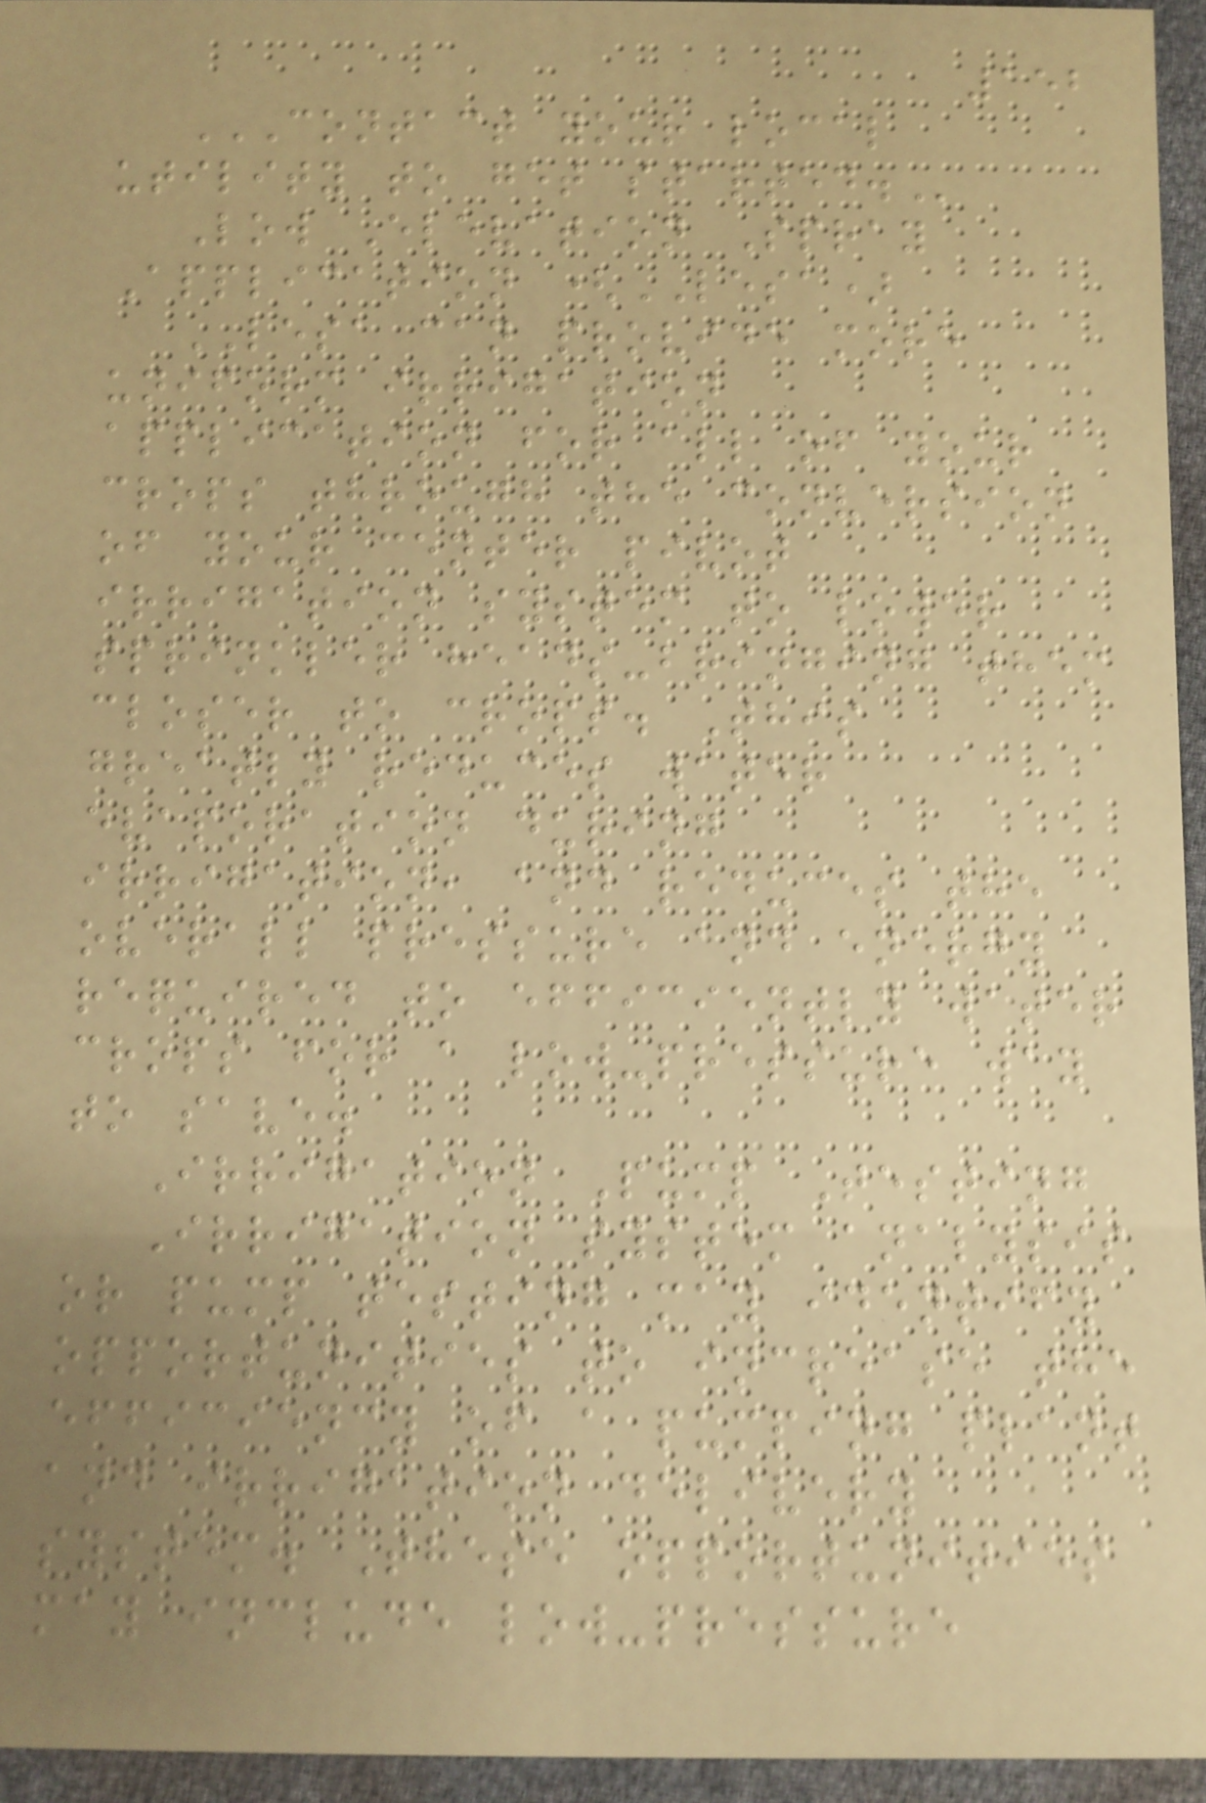152
CONTACT YOUR LOCAL
UTILITY TO GET STARTED.
Low Elevation Spray
Application (LESA)
LESA can provide more
uniform irrigation
application for all of your
crops through the conversion
of your center pivot
irrigation system to lower
sprinkler heads-bringing them
closer to crops. This
greatly reduces water
evaporation during
irrigation, and reduces the
overall pressure and energy
required to efficiently water
crops for a low-pressure way
to save.
Irrigation Pump Testing
Irrigation system analysis
or pump testing may identify
opportunities to increase the
efficiency of a pumping plant
and irrigation delivery
system. These opportunities
may include low-pressure
